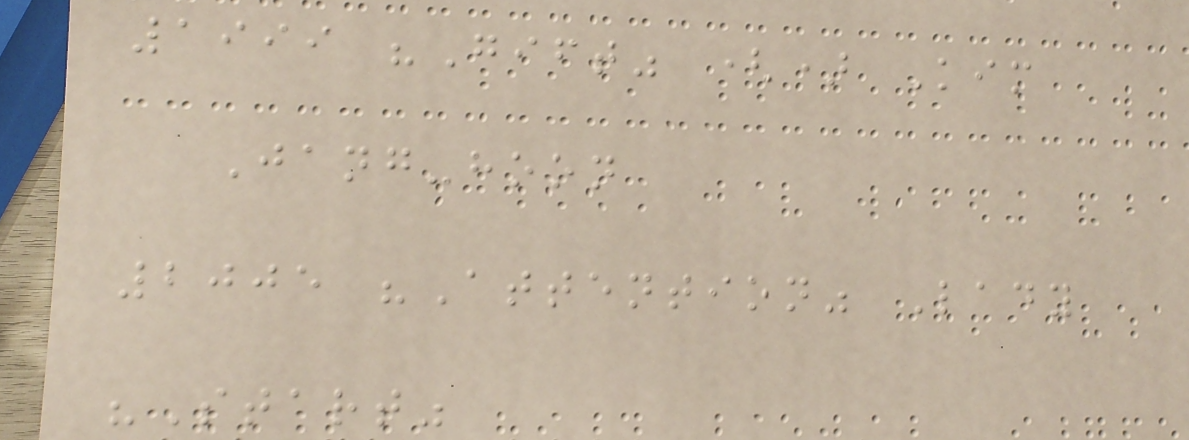1999 "Gift" () Kim
Jang-hoon
2005 "Attention" Lady
"Start"
